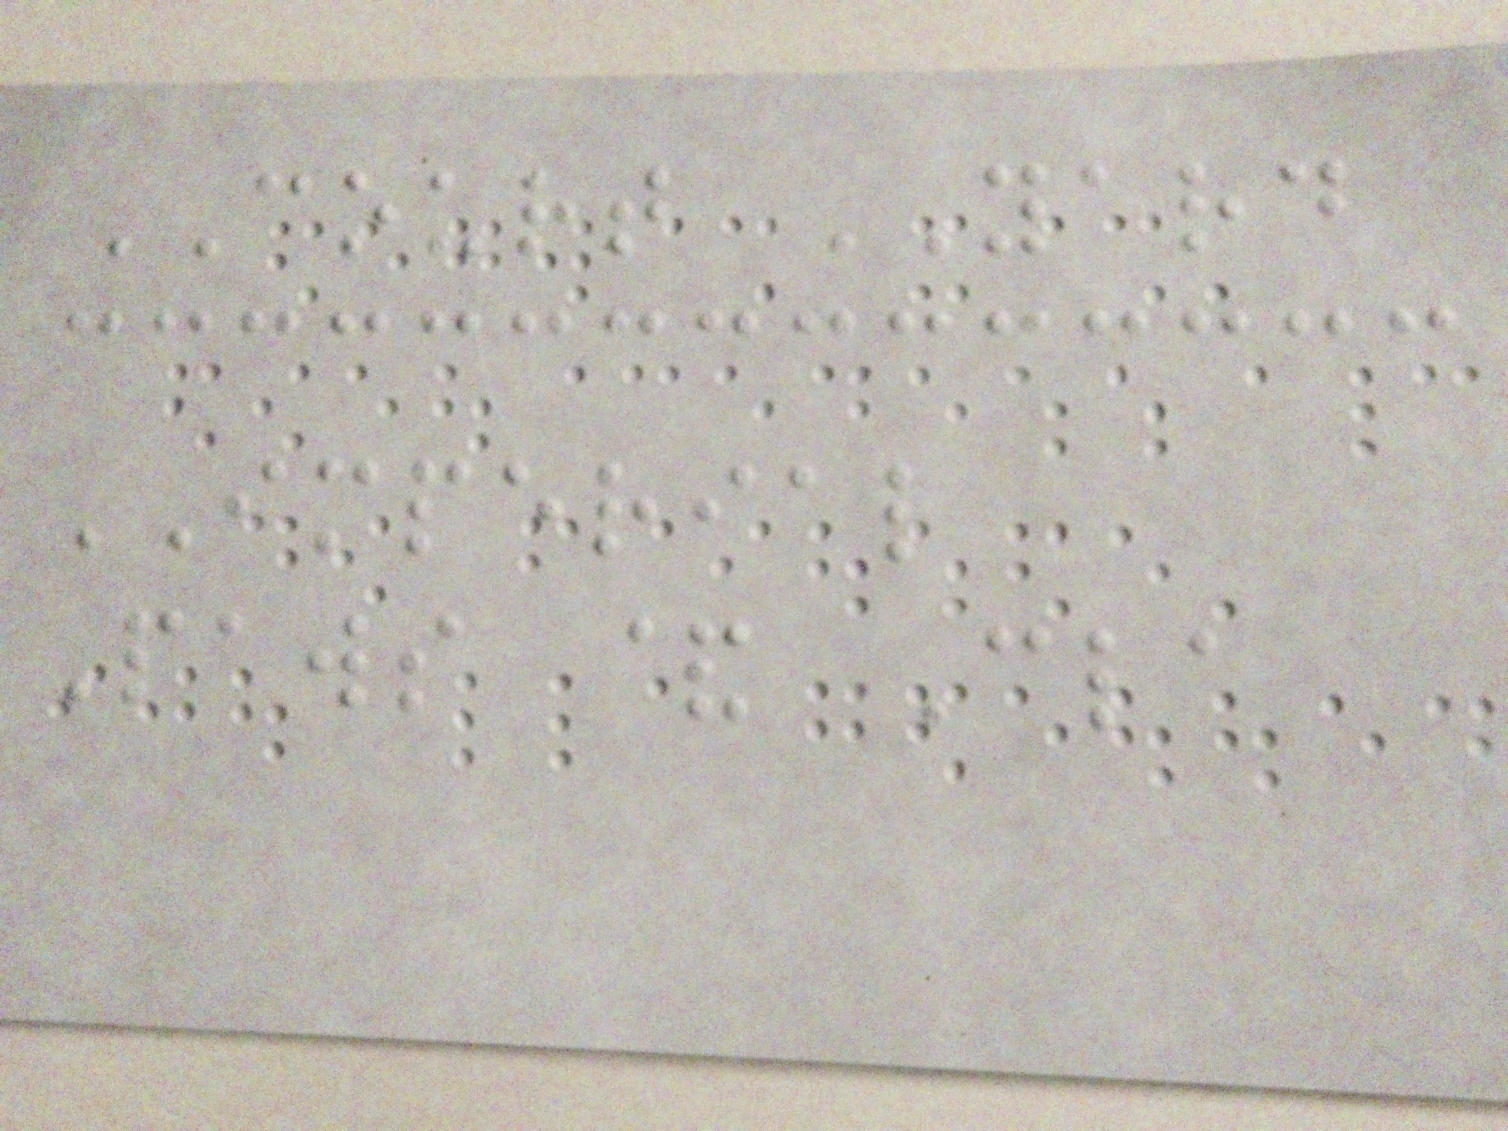COURT YARD
IMPERIAL
Paws & Cla
